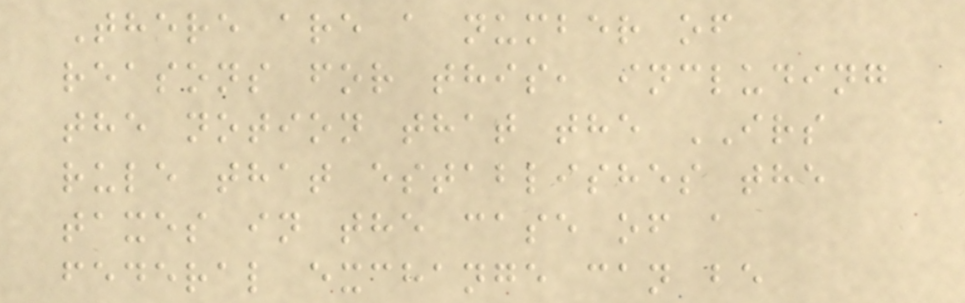There are a number of
reasons for this, including
the notion that the IRS
rule that establishes the
taxes in the case of a
federal exchange can be
